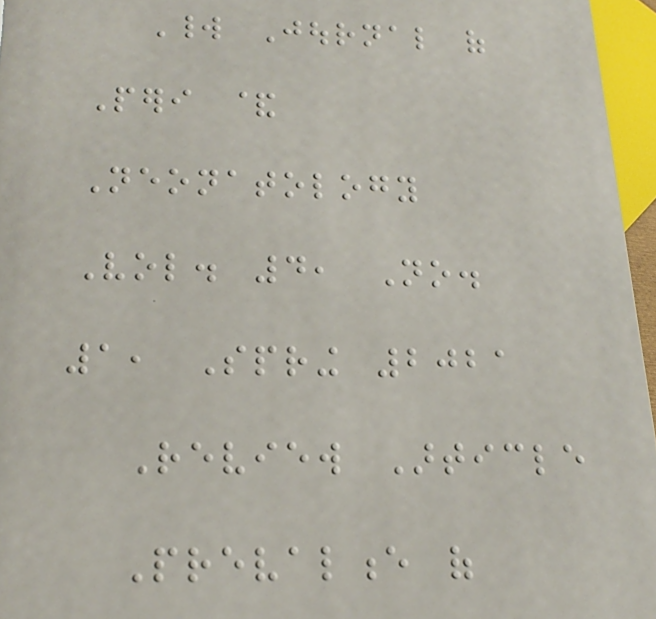World Journal of
Peri &
Neonatology
Vol. 4, No.
1, Spring 2021
Review Article
Prevalence of
